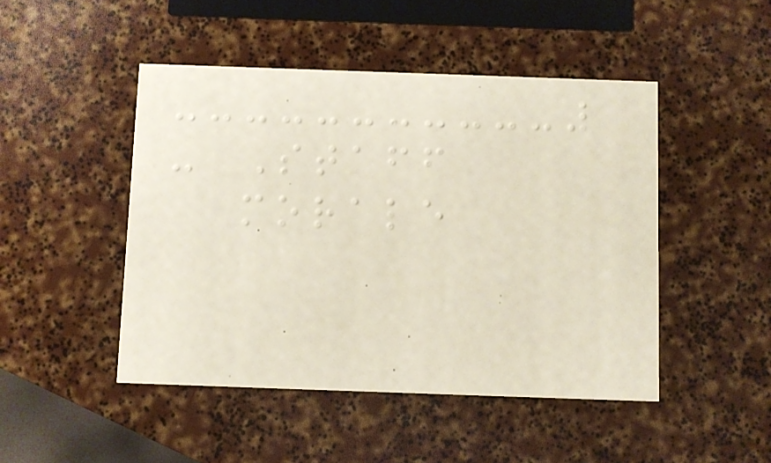- Staff
morale
